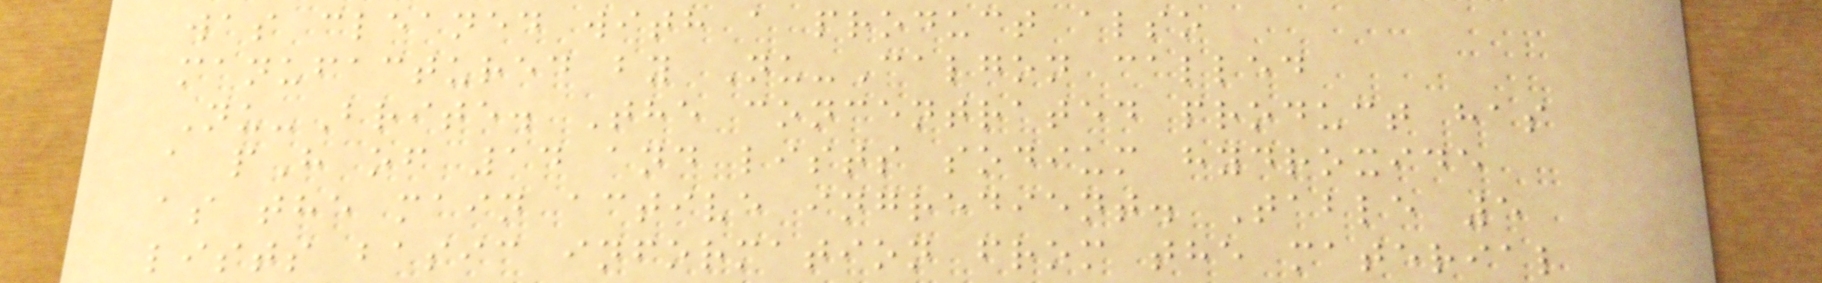was cleaned with a product also
manufactured by Nu-Calgon called
Nu-Brite. The concentrated product has
a pH of 14 and lists sodium hydroxide
as the main active ingredient. Table 5
lists basic information from the material
